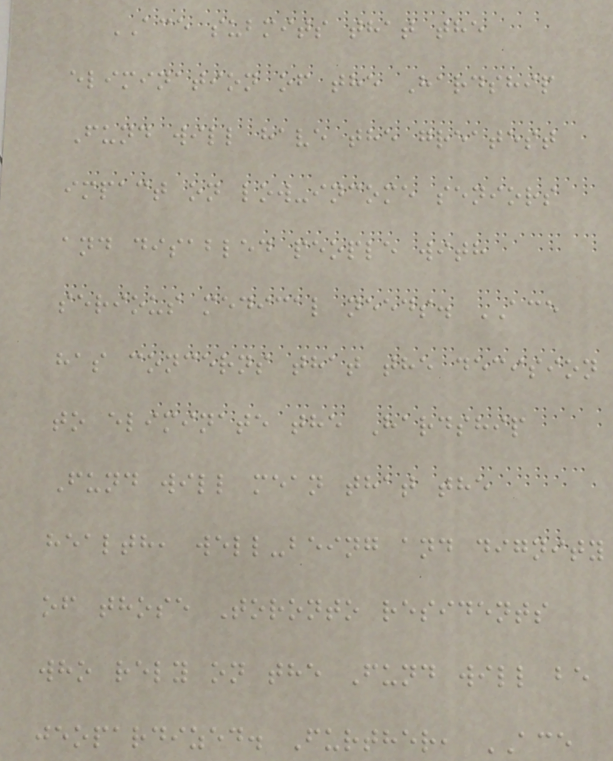ACE submits that the
elimination of the Hardship
Fund will have the greatest
impact on low-income seniors
and disabled people with
serious medical needs. ACE
has concerns that the decision
to eliminate the Hardship
Fund will mean that the
health, well-being and dignity
of those Toronto residents
who rely on the Fund will be
jeopardized. Further, ACE
